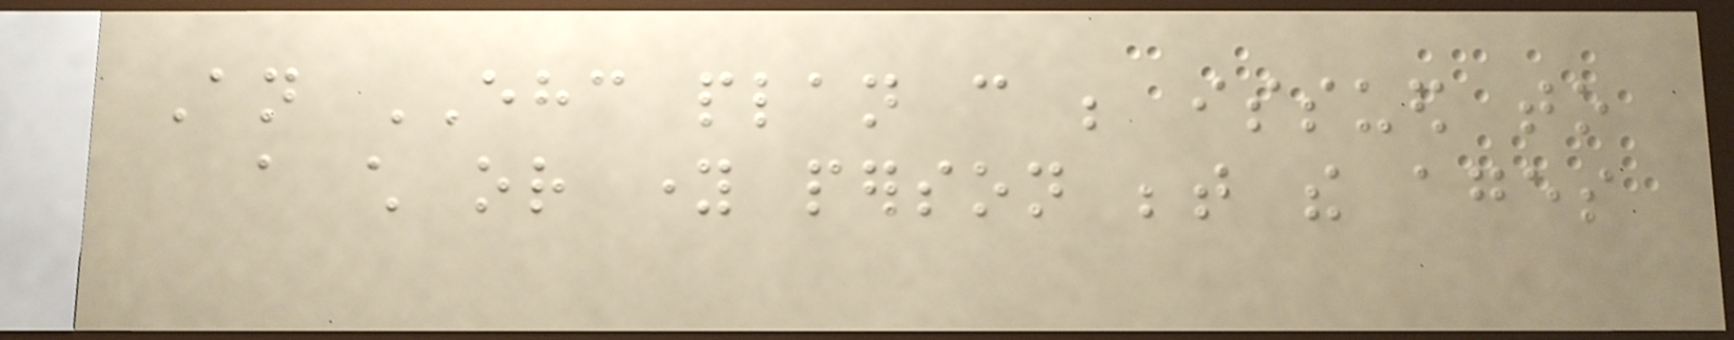An EHC plan can be issued to
a child or young person between the ages
